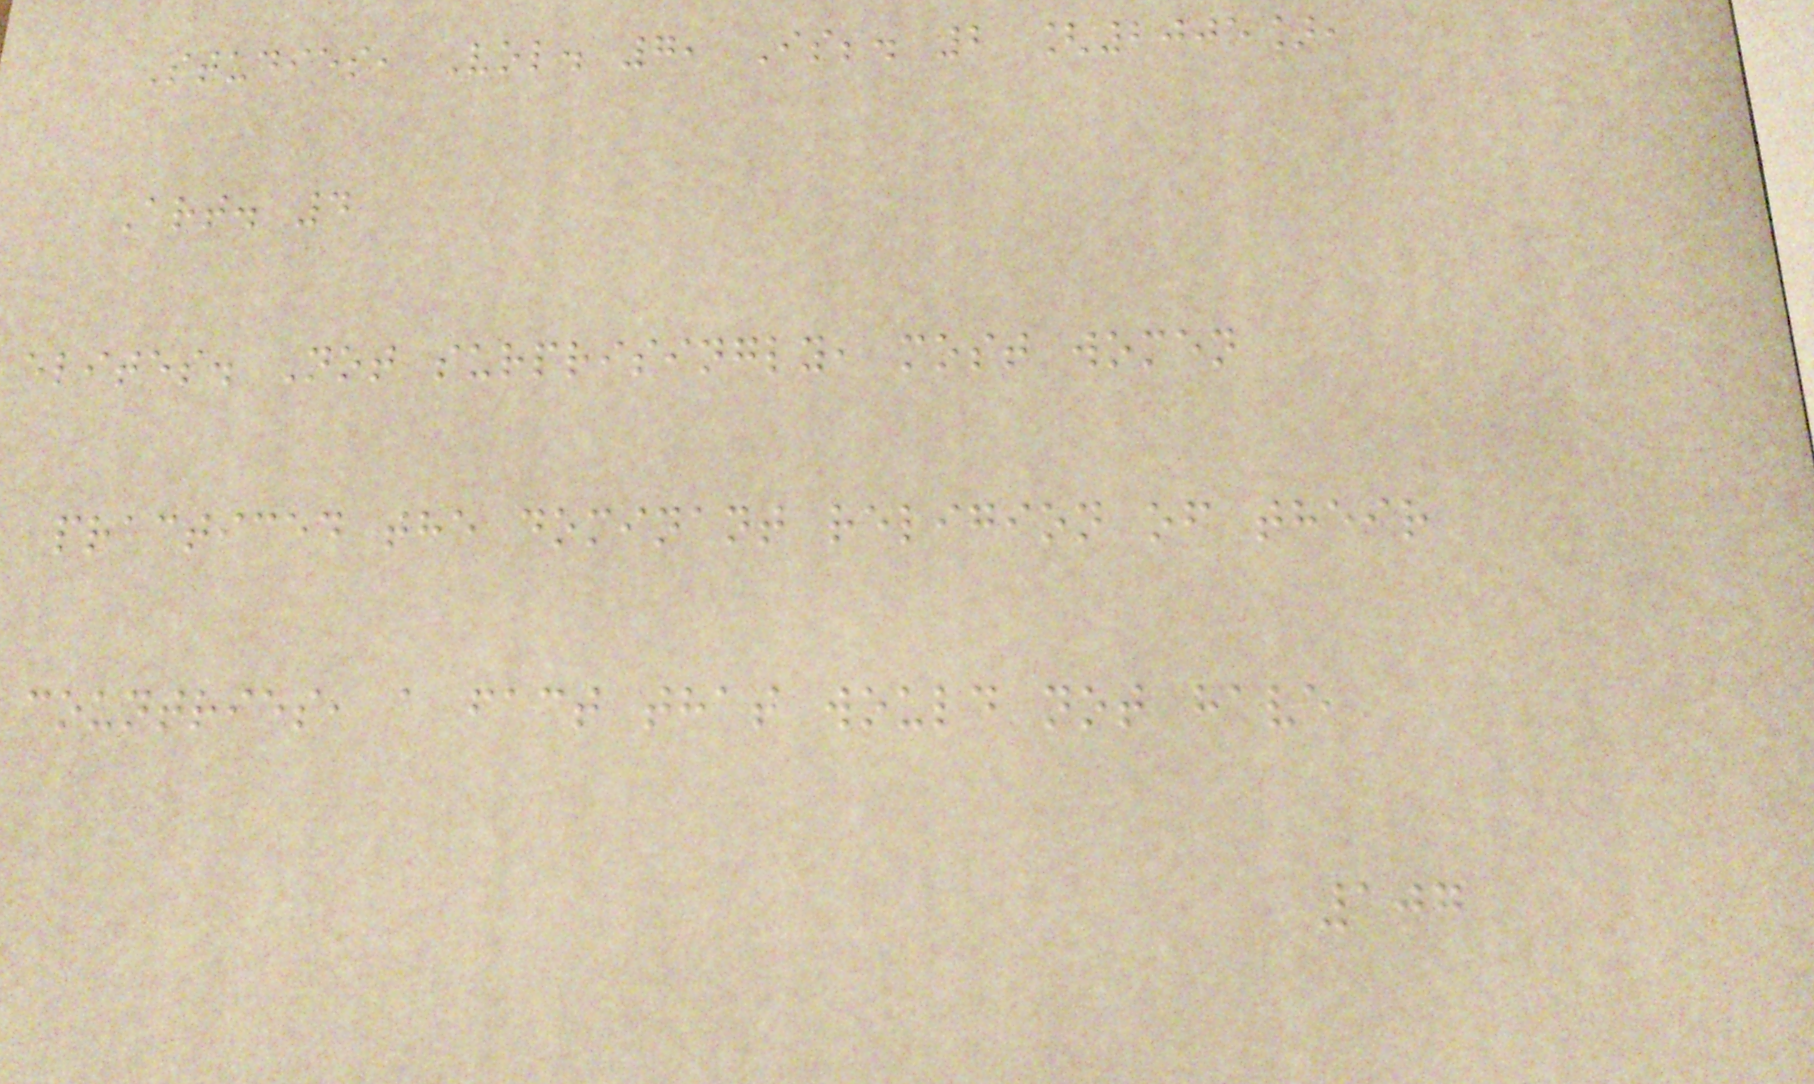Studies, Vol. 7, Iss. 2 [2005],
Art. 4
elites. Not surprisingly, most women
practiced the dominant religion of their
countries, a fact that would not have
107
